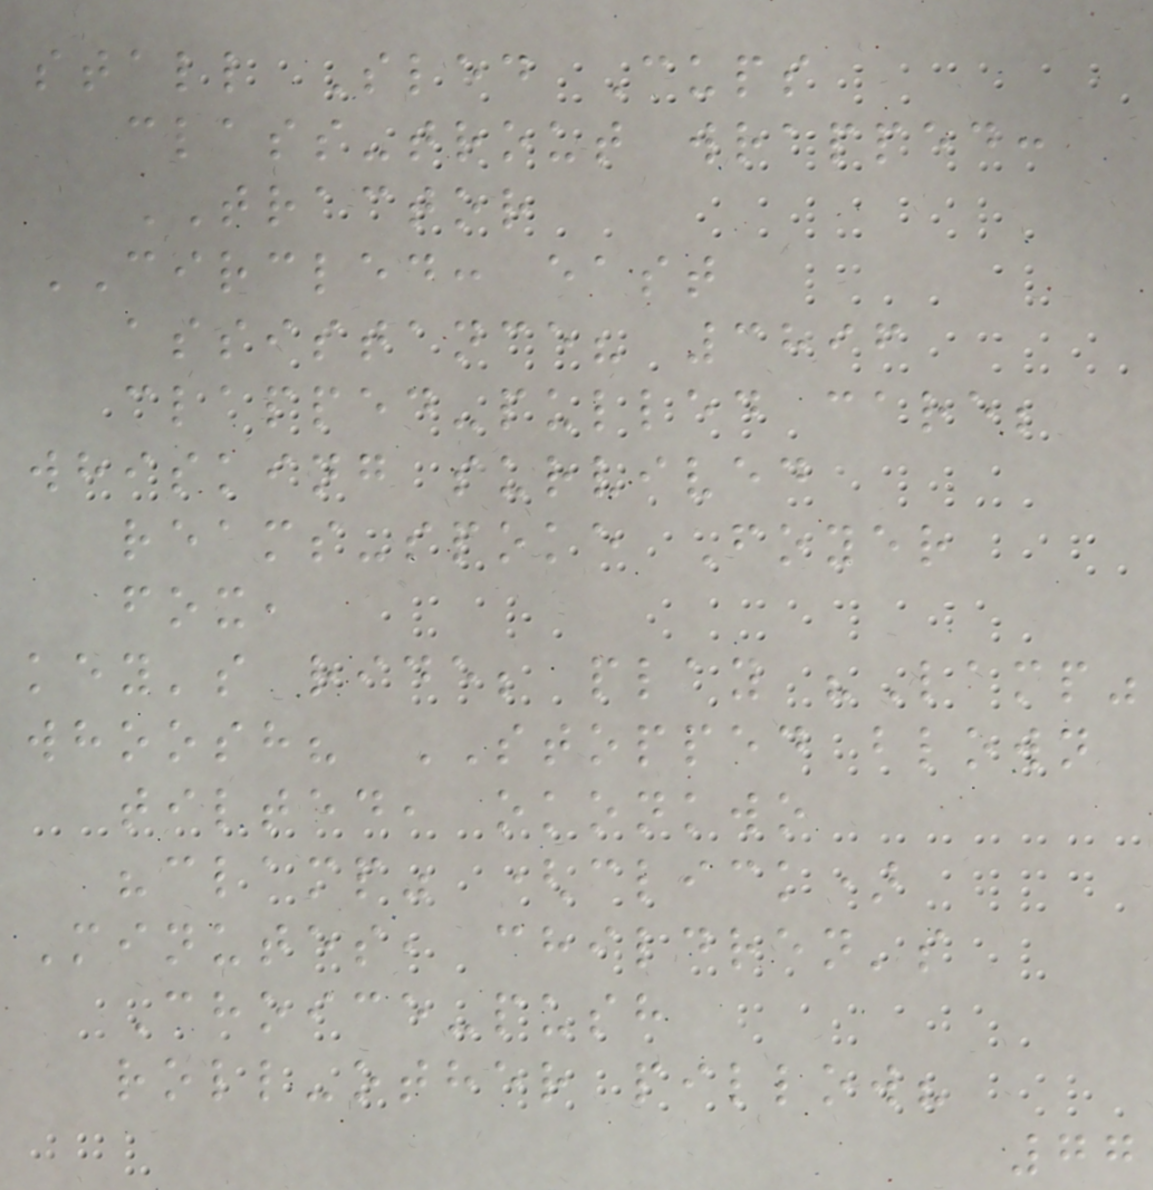stall Sled Cups
class-trout wrapped:
TRACTOR
CIRCLED: east
assistance? 3896
clapped-pulled care;
whisking survived
reams-spoke Foyer
fox,
key's ride; play "Lamp"
whoosh? STOPPED blown
tilted, okonkwo
"clamp" (click)
Minutes, children's
Choice-push
roll-other pillow?
77
